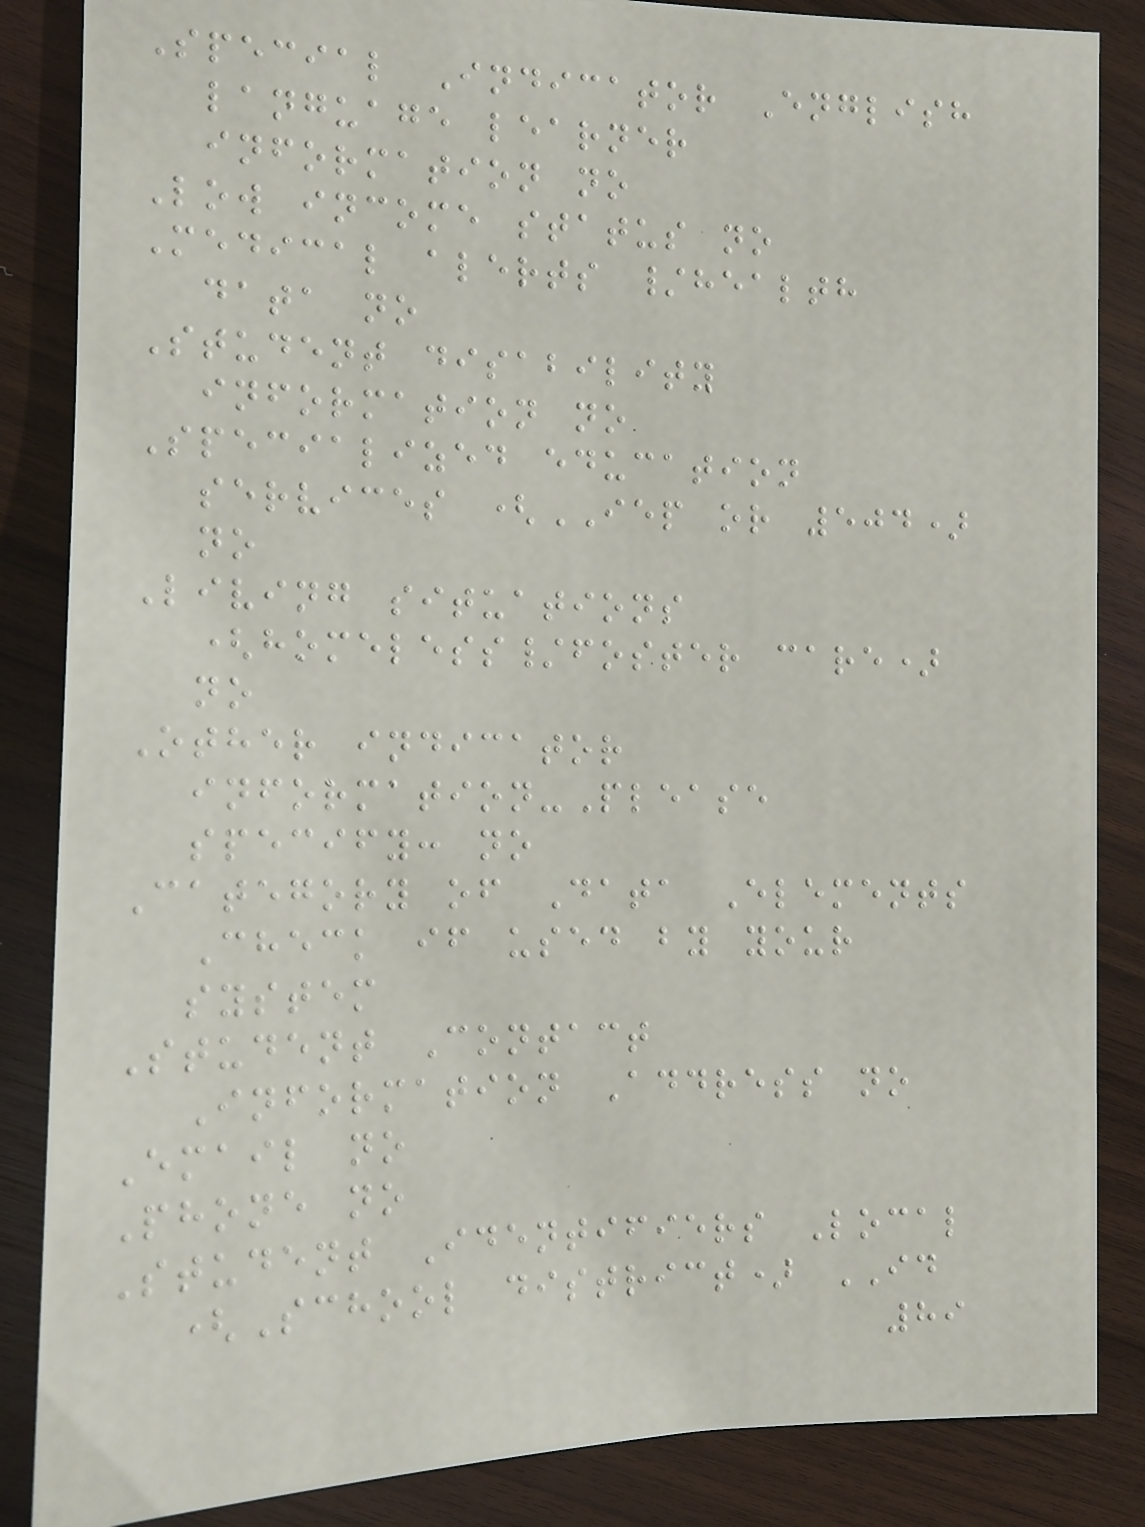Special Indicator English
language learner
information no
Low income status no
Medical alerts /health
data no
Student disability
information no
Specialized education
services (IEP or 504)
no
Living situations
(homeless/foster care)
no
Other indicator
information-Please
specify: no
Category of Data Elements
Check if used by your
system
Student Contact
Information Address no
Email no
Phone no
Student Identifiers Local
(School district) ID
89
